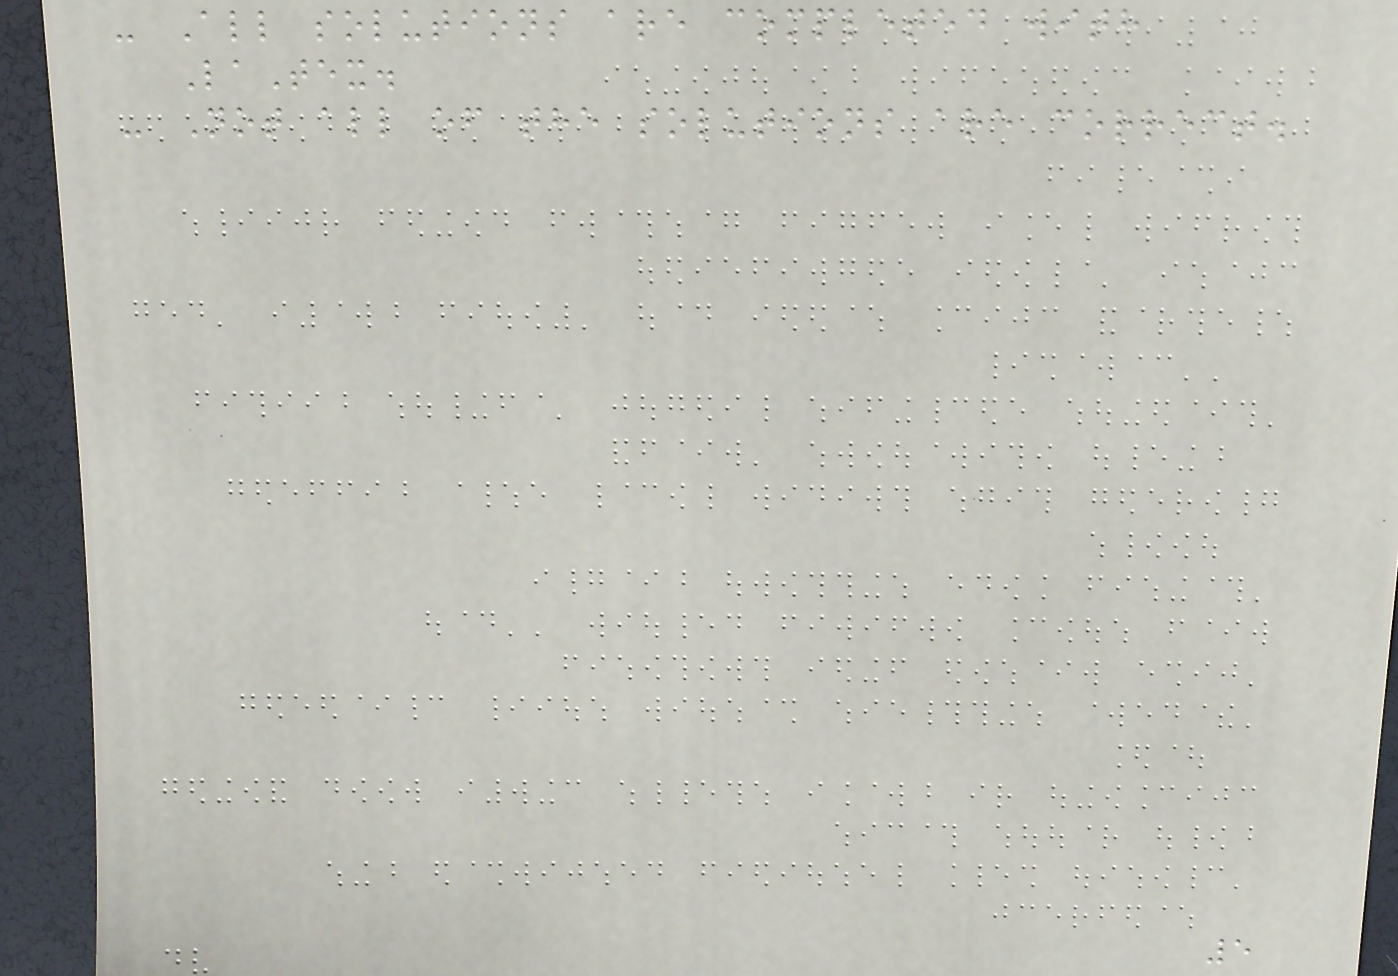- All solutions are completed with
LaTex.
- Not all of the solutions are correct.
5
